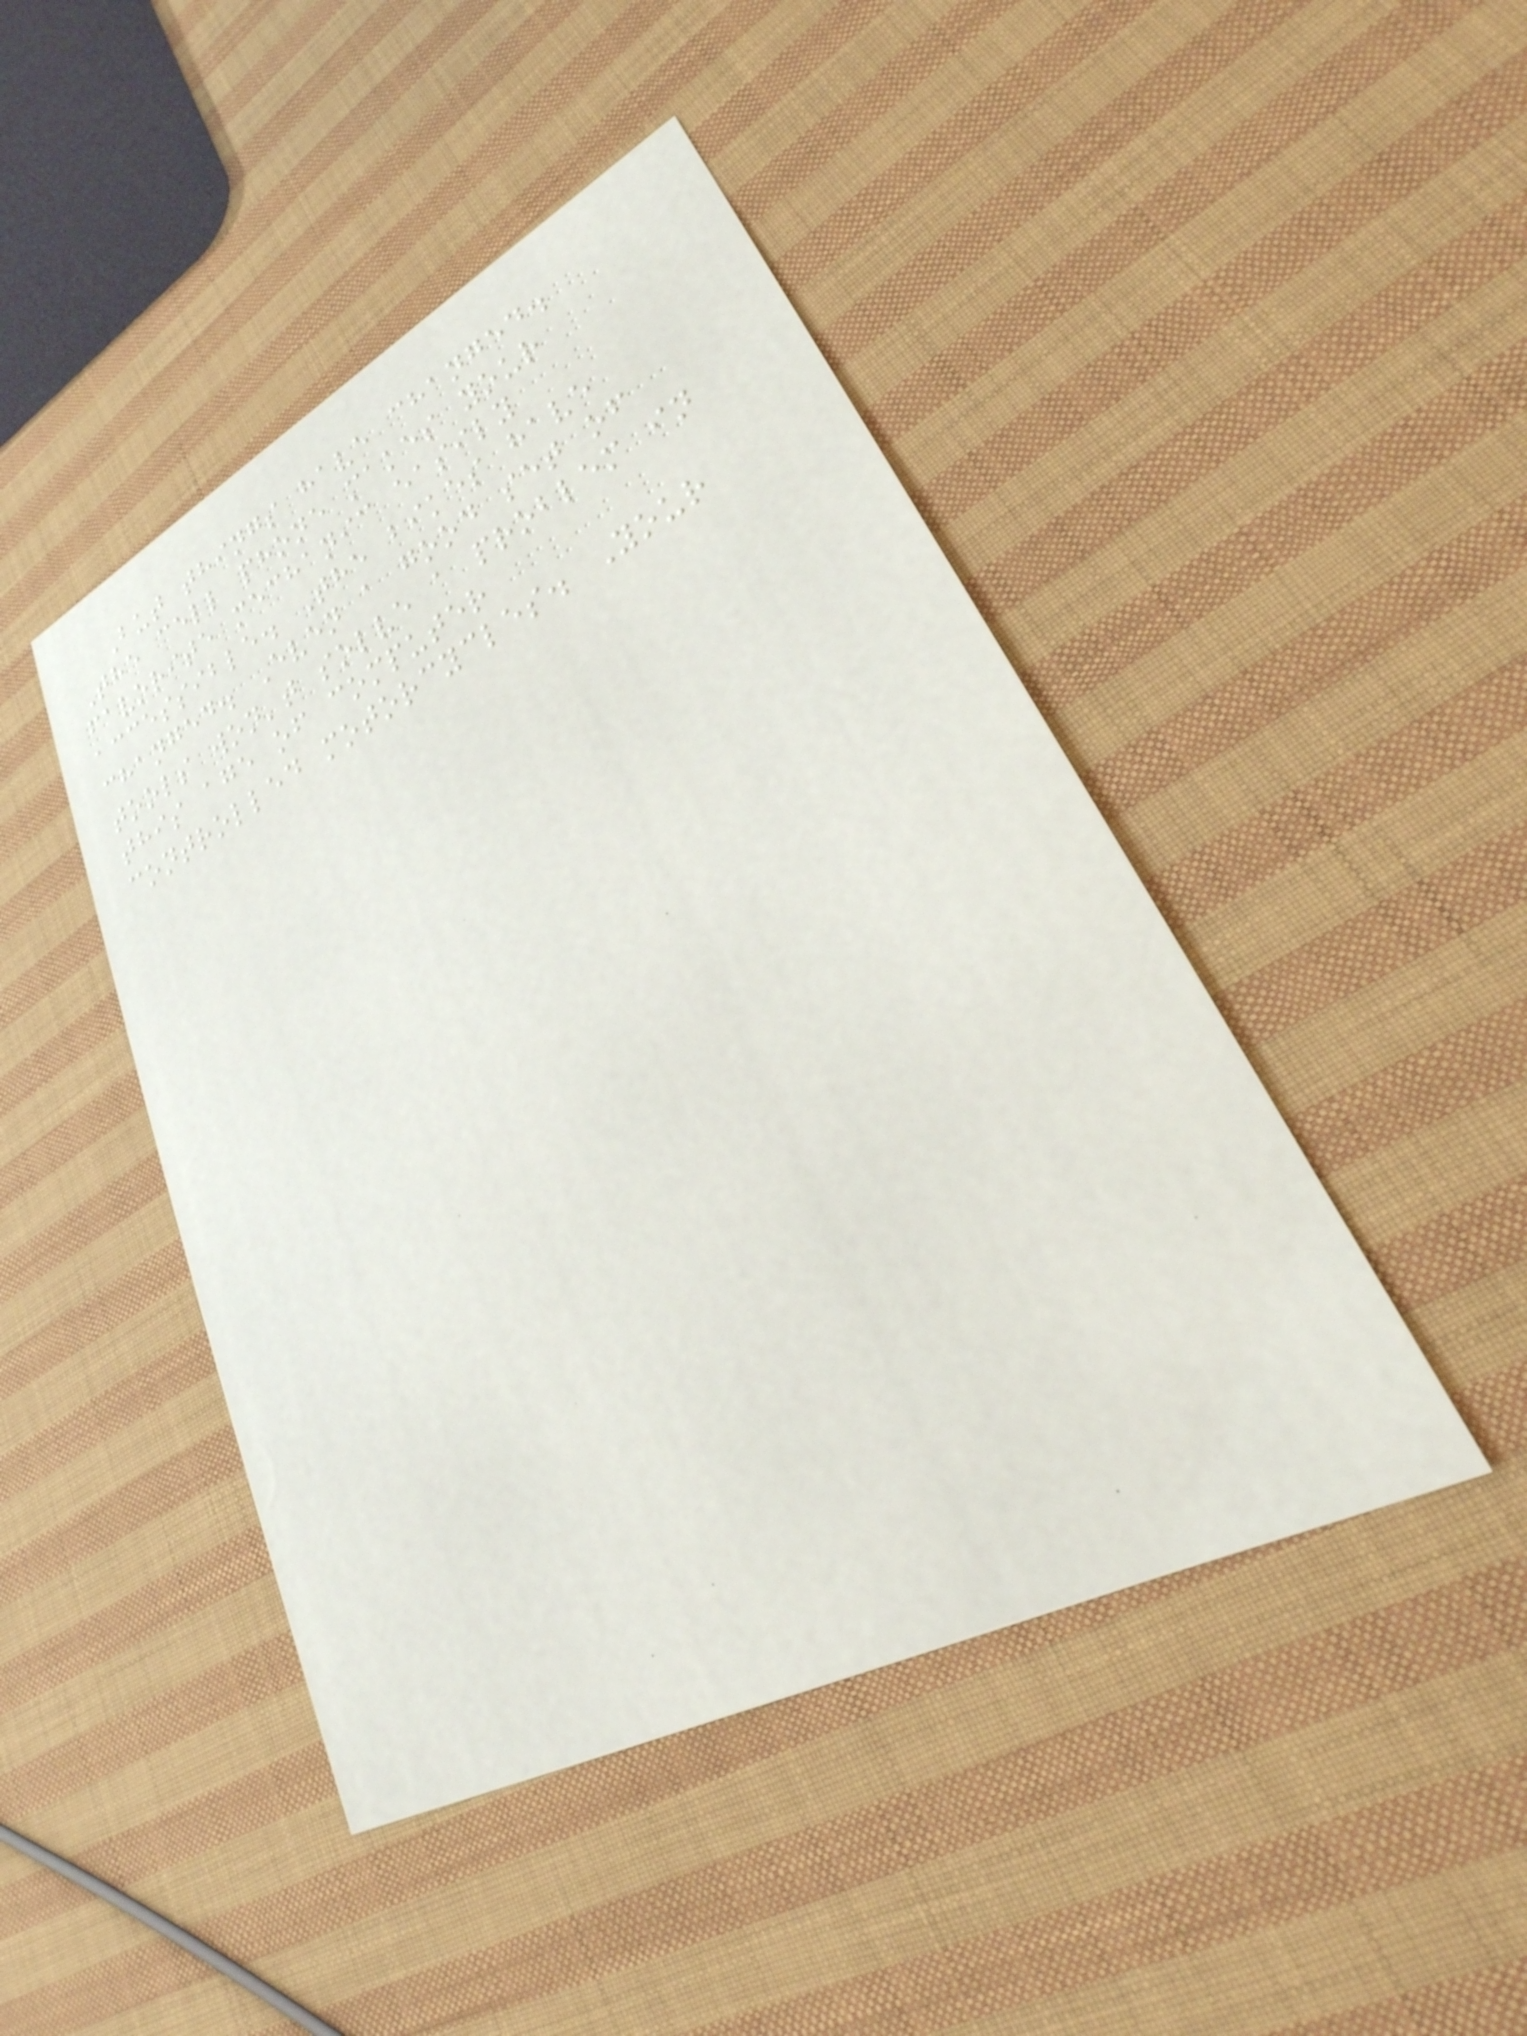But things have changed.
The cell phone makes your
favorite mechanic easily
accessible. The bikes have
changed. Even a good set of
tools won't solve a problem in
this age of computer
controlled motorcycles. Your
